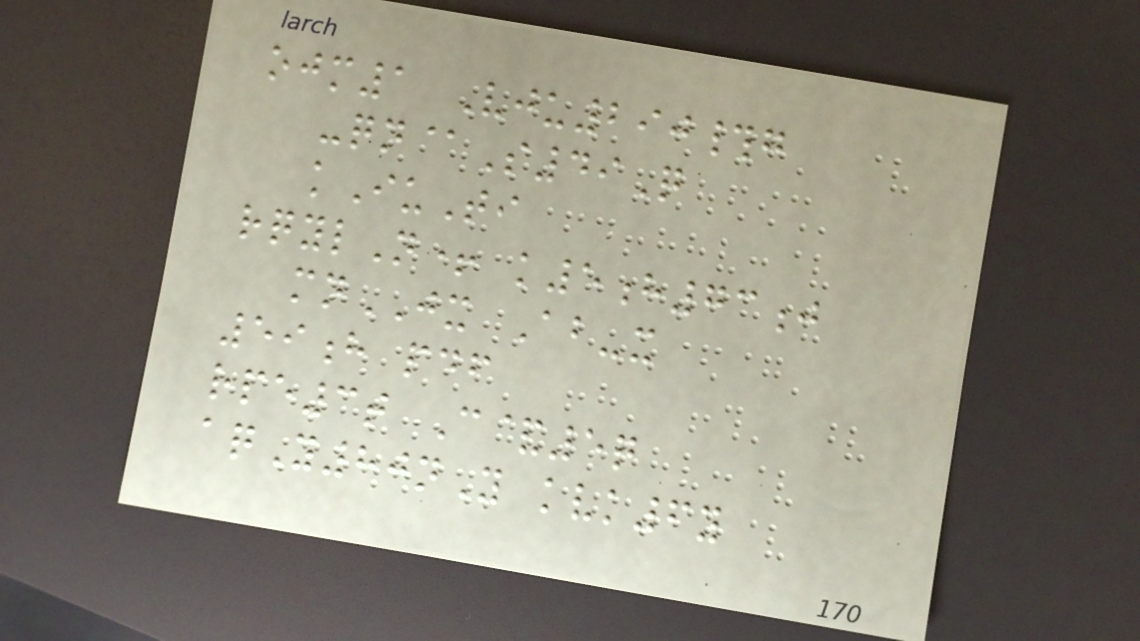ojm1 Vju290#g
-qn@S49Q
kIuTi
rqylN+ k5h73j
mnJX Ab-x
59h pdf
rpe3t C&5q
aqY80nY kvk6y
